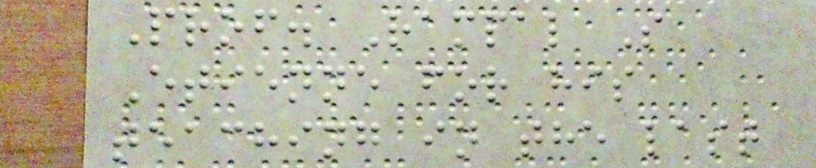Prof. Rampal S
Etienne for his
teaching in the last
